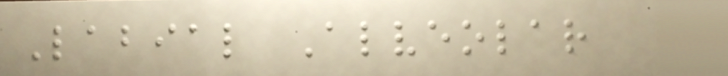Labial Alveolar
